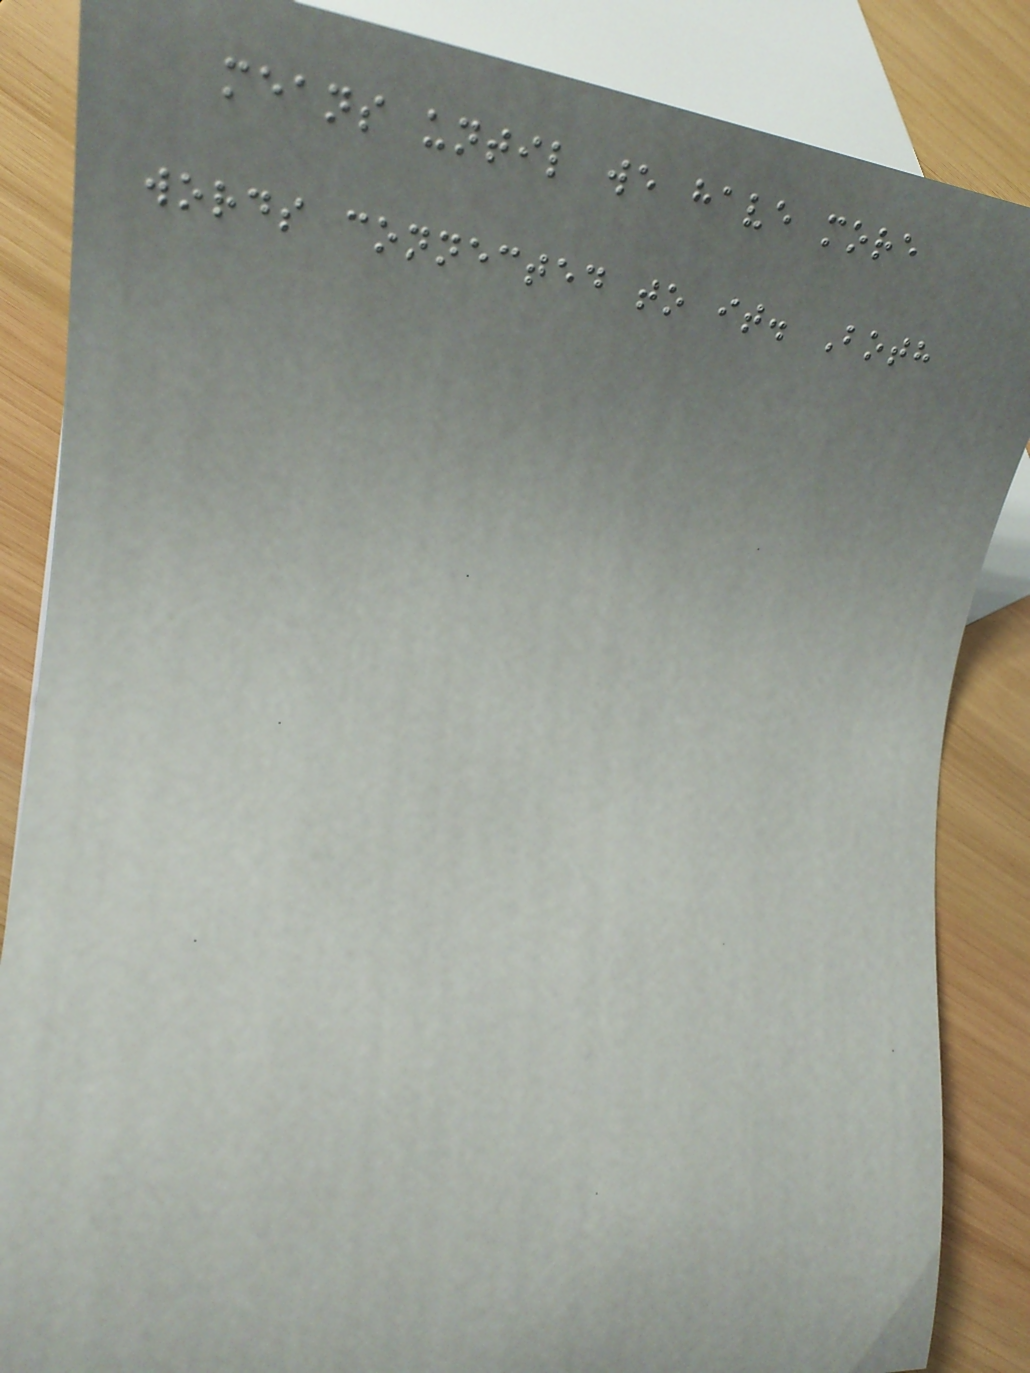means until we have more
words connected to it. Both
